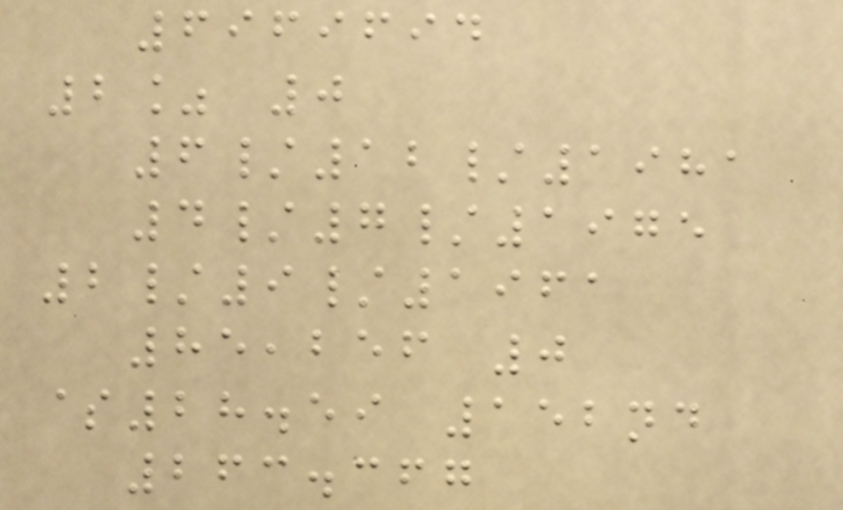6969694
2% 0
6/12/1981
4/7/1975
2/9/1961
85,256 0
$28.59 152nd
263.367
